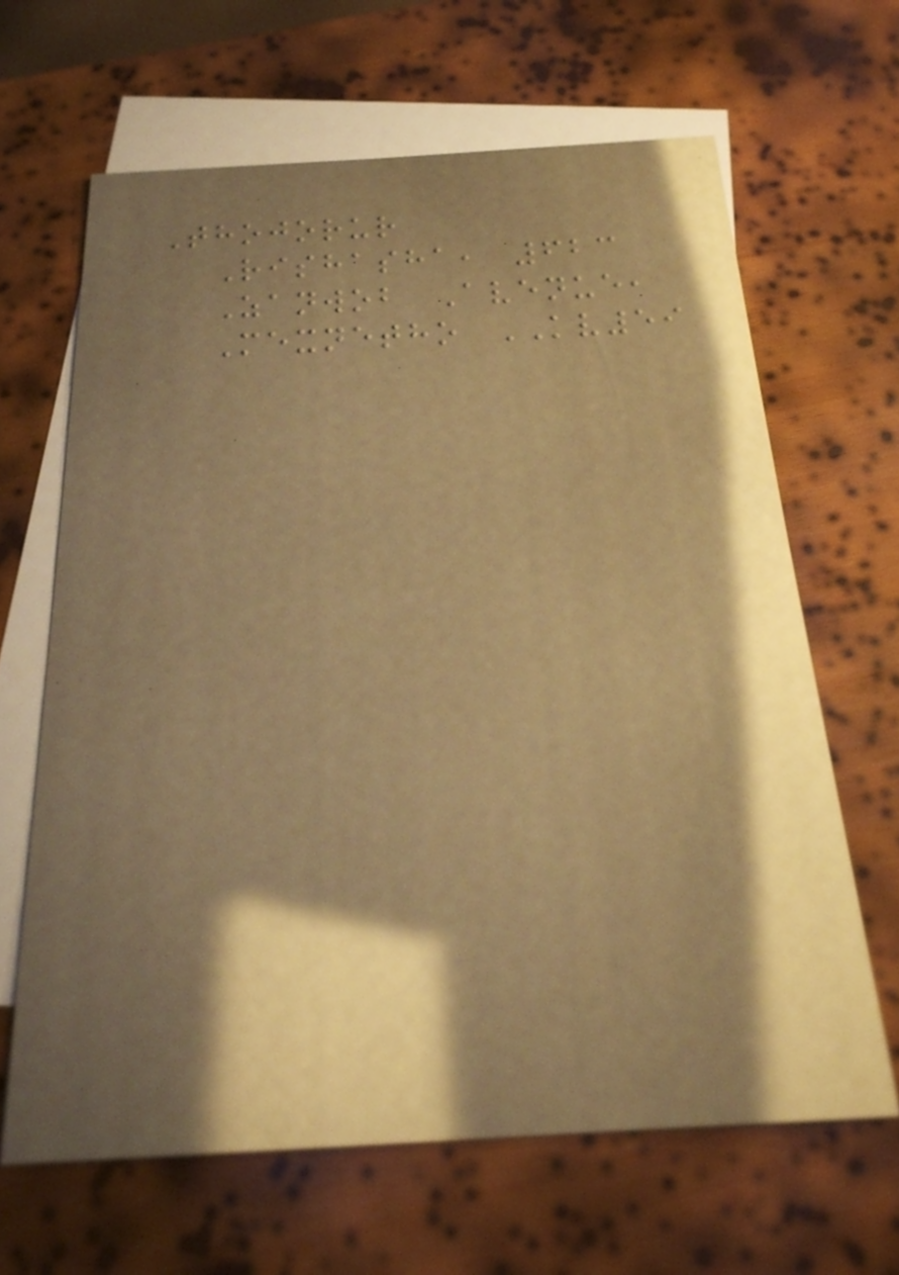Thojorur
Rishasha, 623
Zanwob Avenue,
Mexnetho KV59
